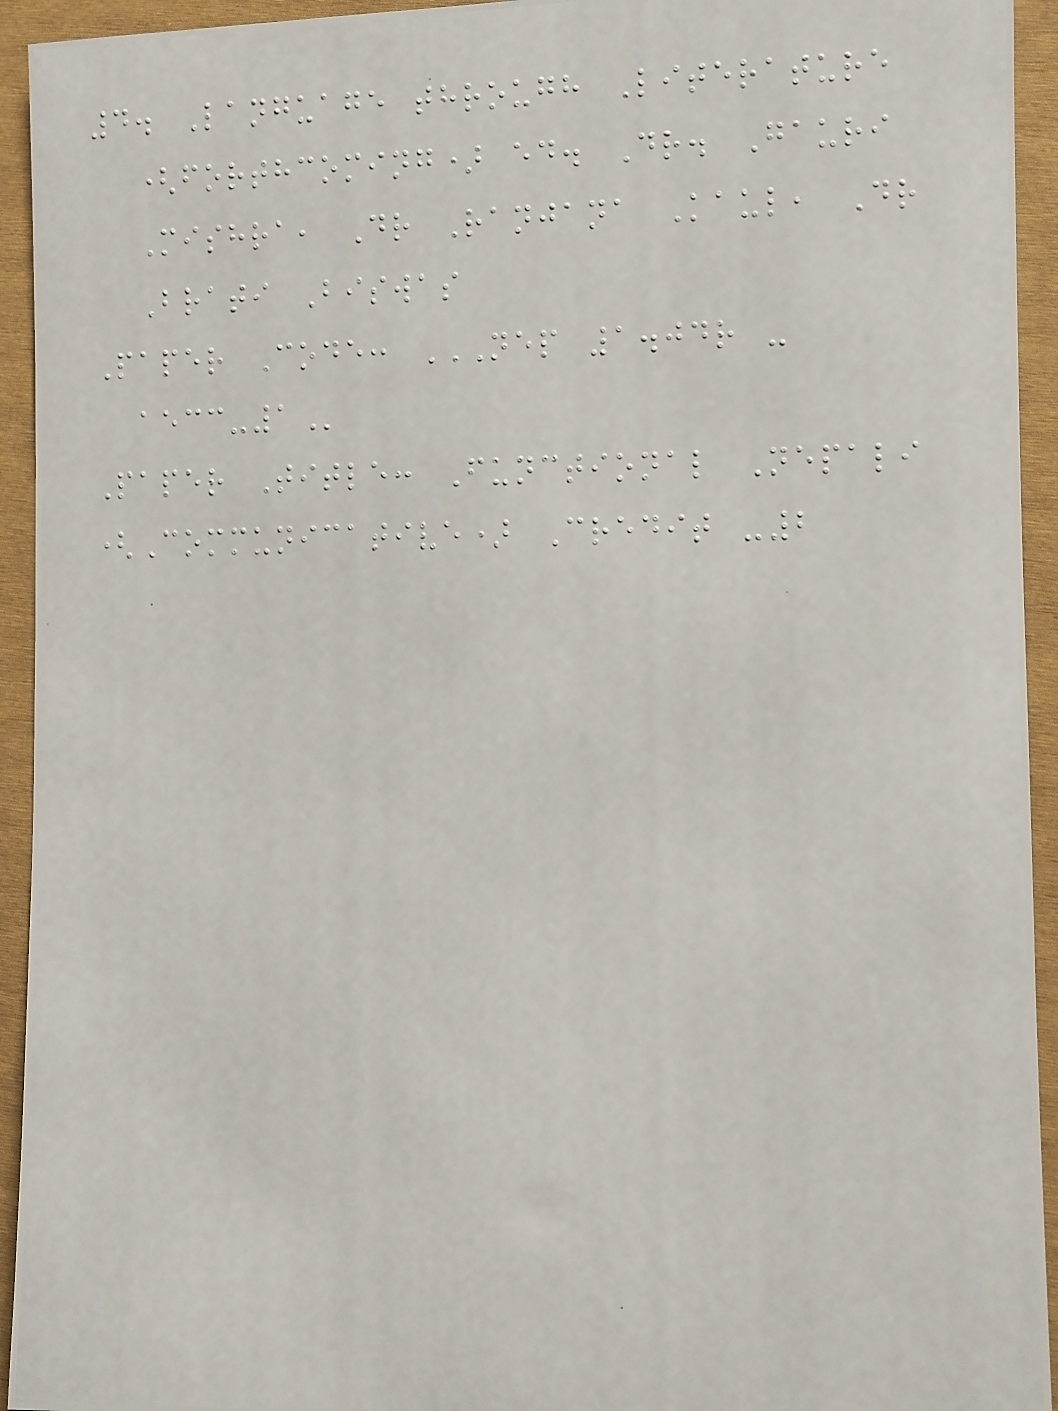4. Language through Literature
(forthcoming) ed. Dr. Gauri
Mishra, Dr Ranjana Kaul, Dr
Brati Biswas
Paper Code: NEP 1.04R -
AECC-1
Paper Title: Functional Nepali
(Communicative) Credit -2
